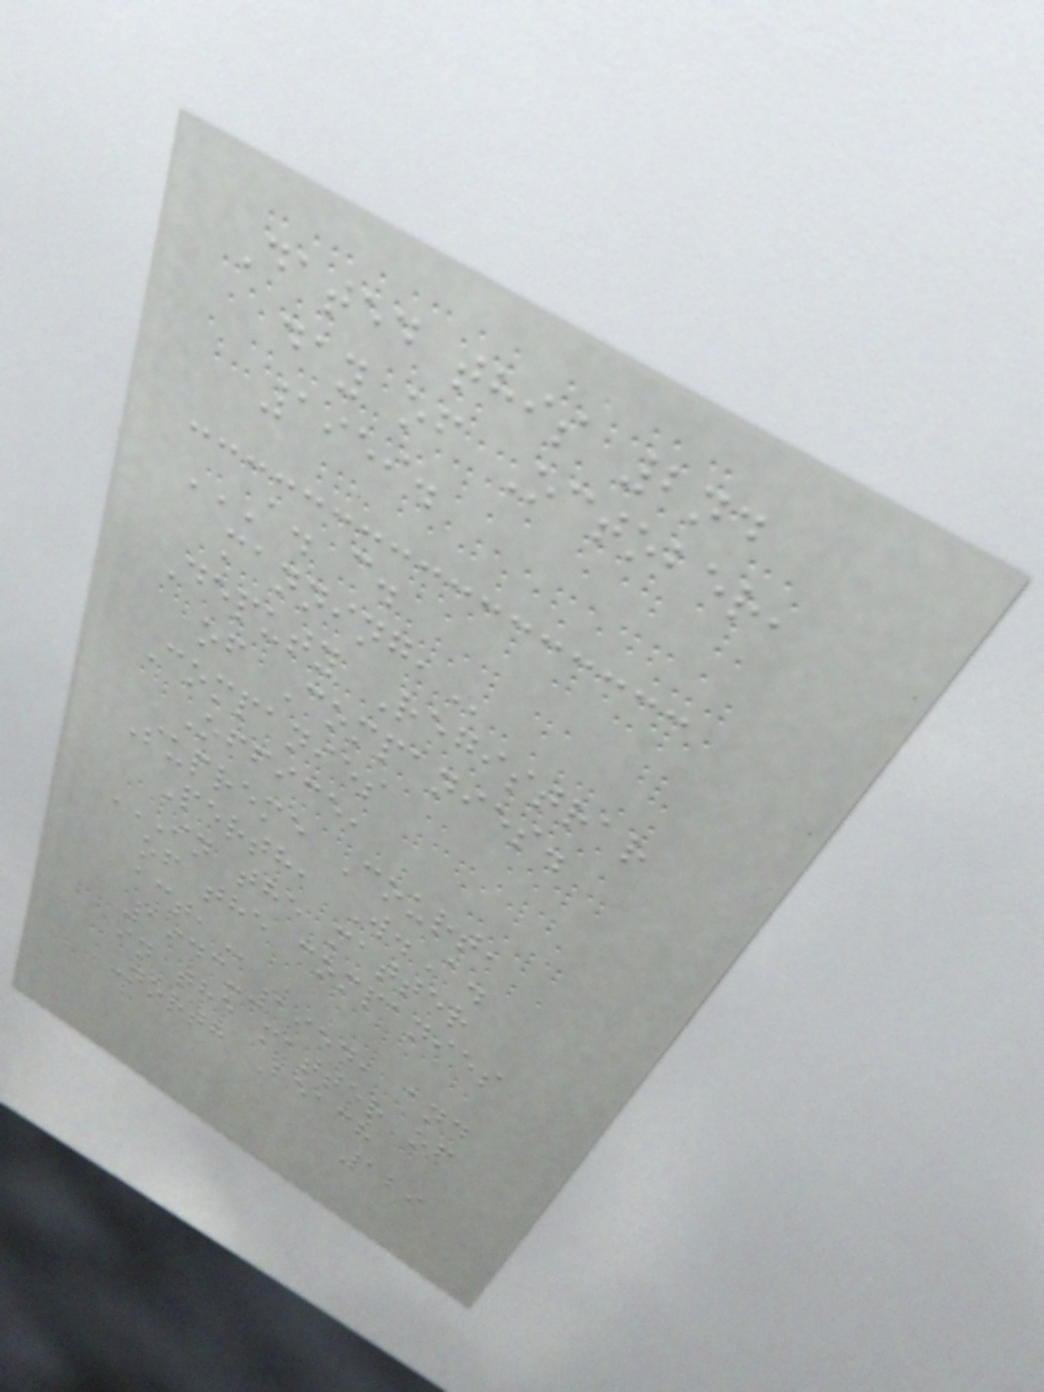Dated this 2nd
day of October,
1959.
A. C.
MANNING,
Deputy Registrar
of Companies.
Companies
Office,
Supreme Court,
Perth, W.A.
IN THE MATTER
OF THE COMPANIES
ACT,
1943-1954, and
in the matter of
North Beach
129
